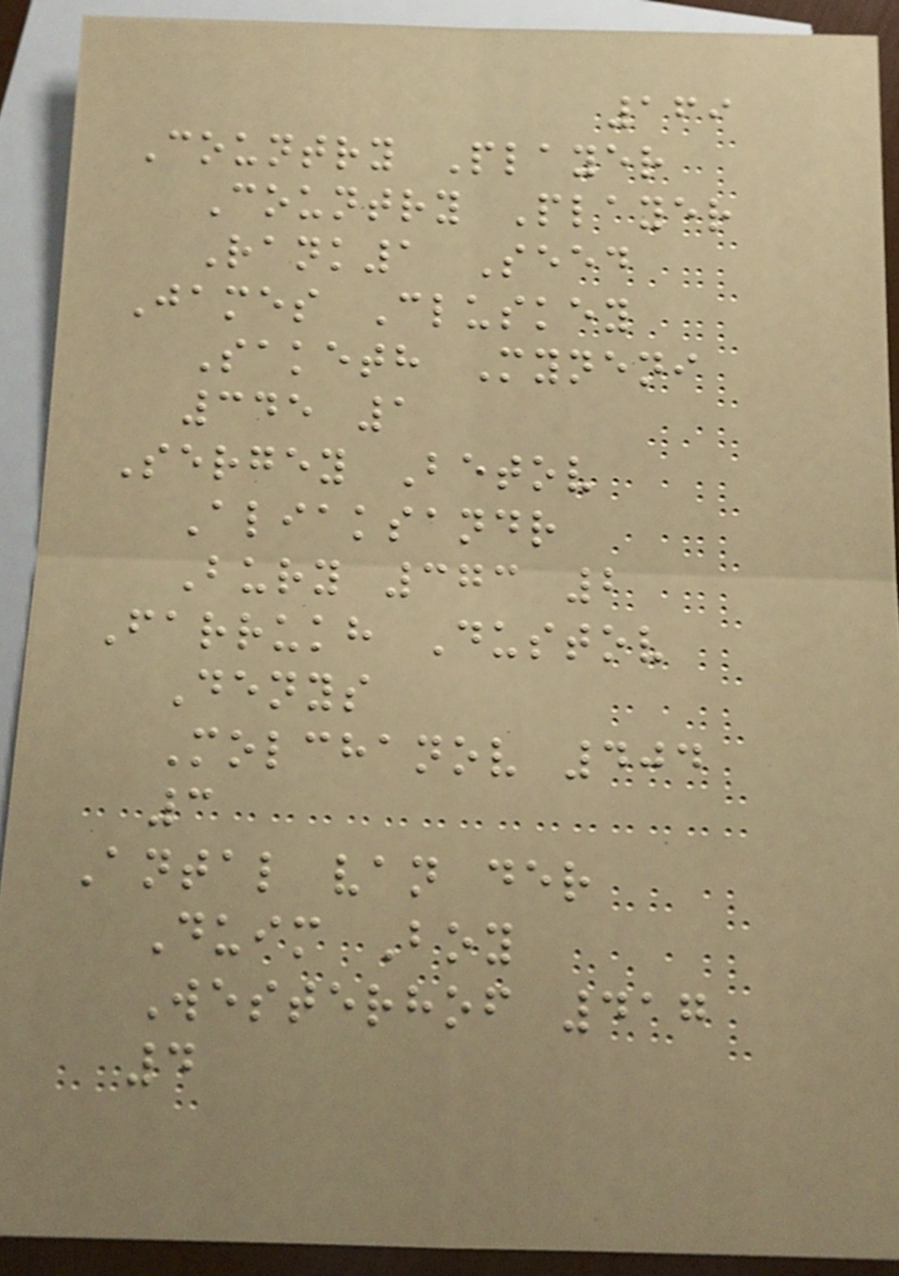169
Country Player
Country Player
Rank1 Seed
James Cluskey
Saketh Myneni
345 1
Sergey Betov
Aliaksandr
Bury 373 2
Farrukh Dustov
Denys
Molchanov 404
3
Antal van der
Duim Boy
Westerhof 417
4
